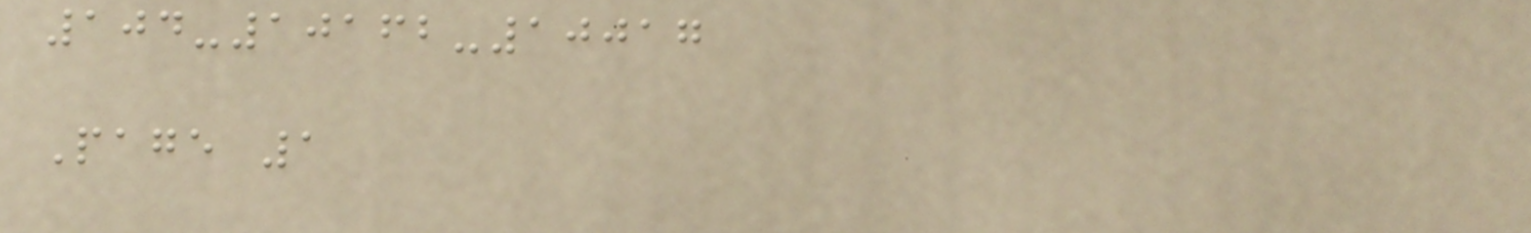104-10162-10017
Page 1
